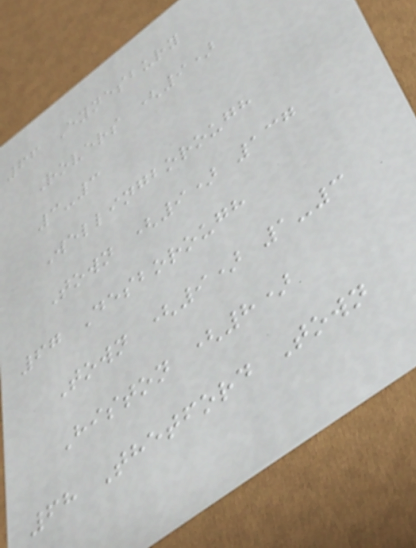66 Eynesbury
Rovers (9)
3-3
Wellingborough
Town (9) 137
67 Desborough
Town (9) 1-3
Histon (8)
68 Thetford Town
